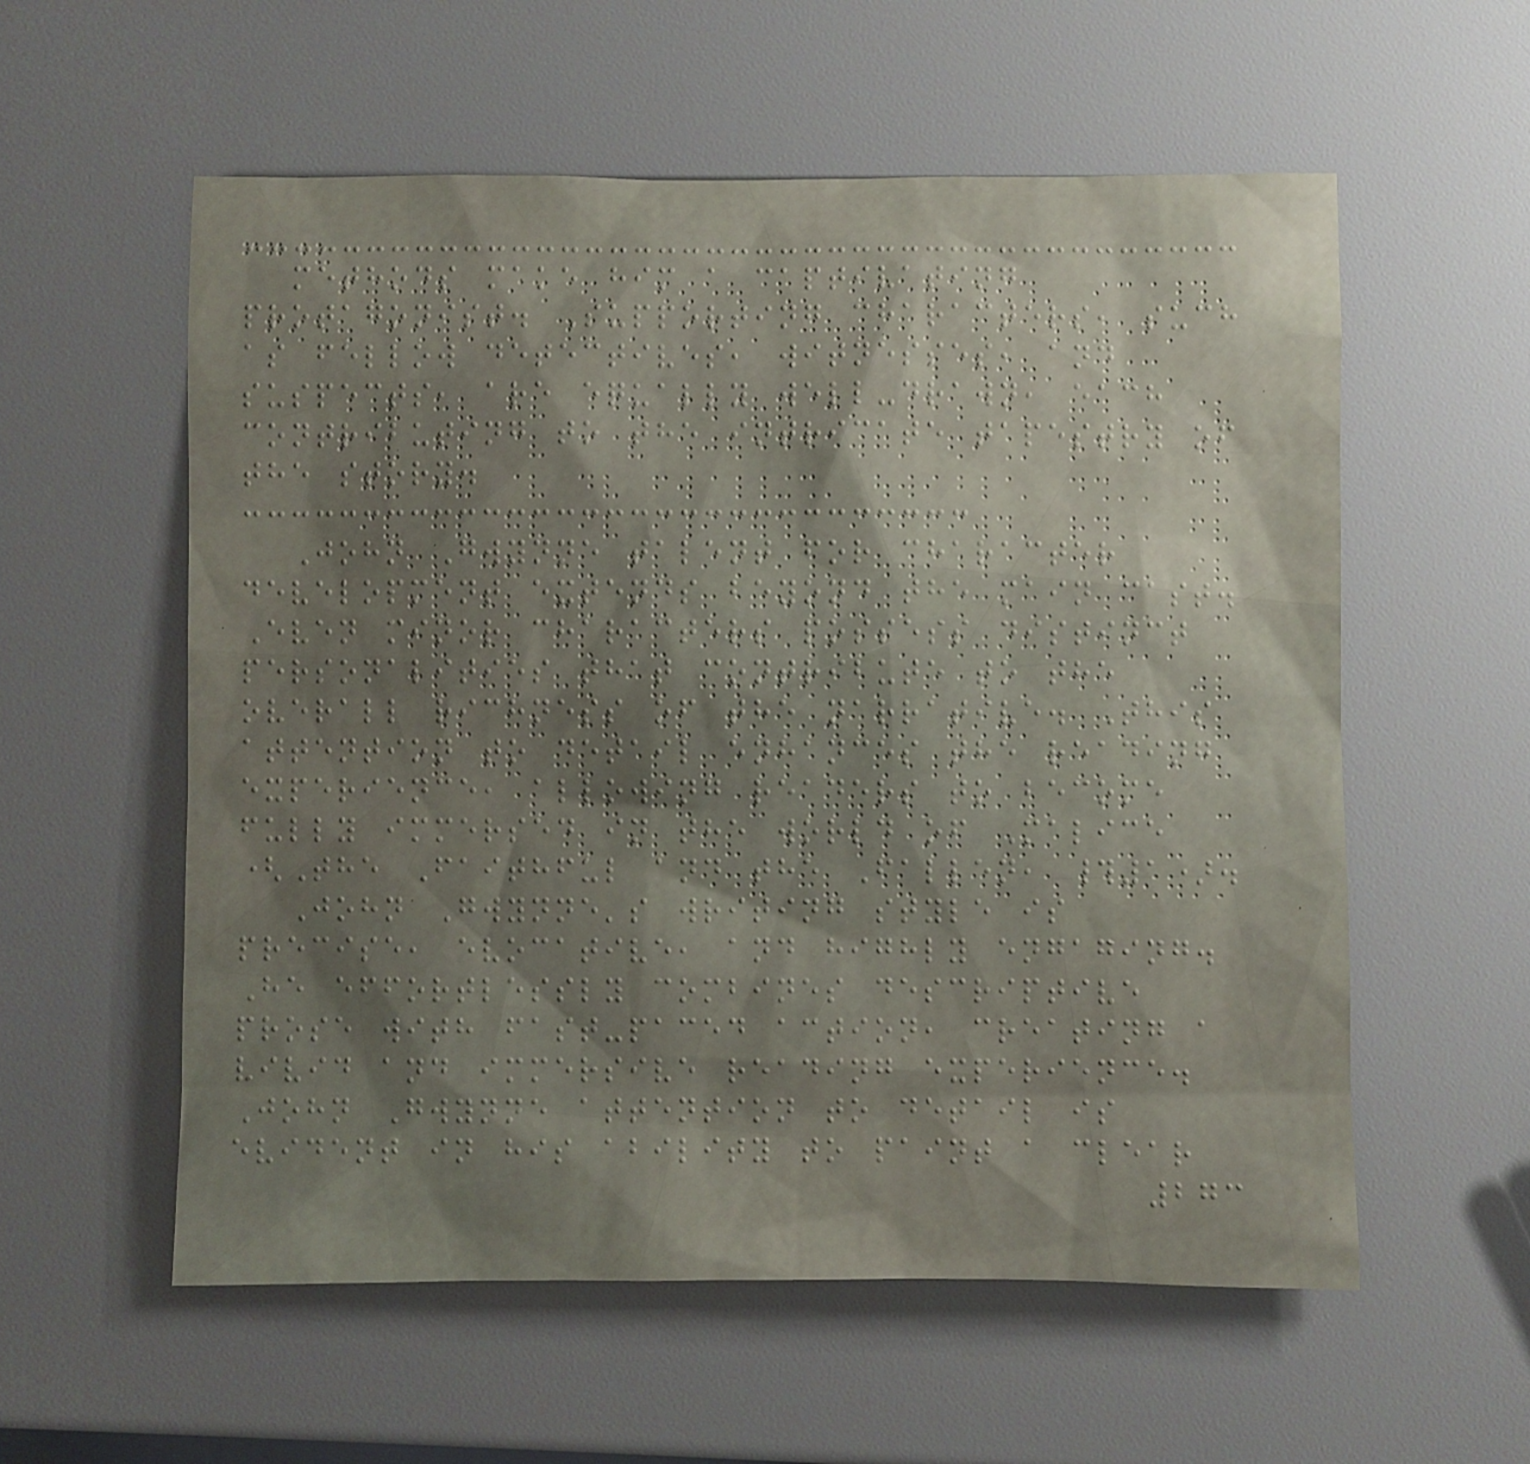methods make him a captivating
protagonist. Supporting characters, such
as fellow detectives, witnesses, and
suspects, are equally well-drawn, each
contributing to the intricate tapestry of
the story.
John Gwynne talent for character
development extends beyond the main cast.
Even minor characters possess distinct
personalities that contribute to the
overall richness of the narrative. This
attention to detail enhances the reading
experience, allowing readers to become
fully immersed in the world of Malice
(The Faithful and the Fallen, #1).
John Gwynne's writing style is
precise, evocative, and highly engaging.
He effortlessly combines descriptive
prose with fast-paced action, creating a
vivid and immersive reading experience.
John Gwynne attention to detail is
evident in his ability to paint a clear
273
